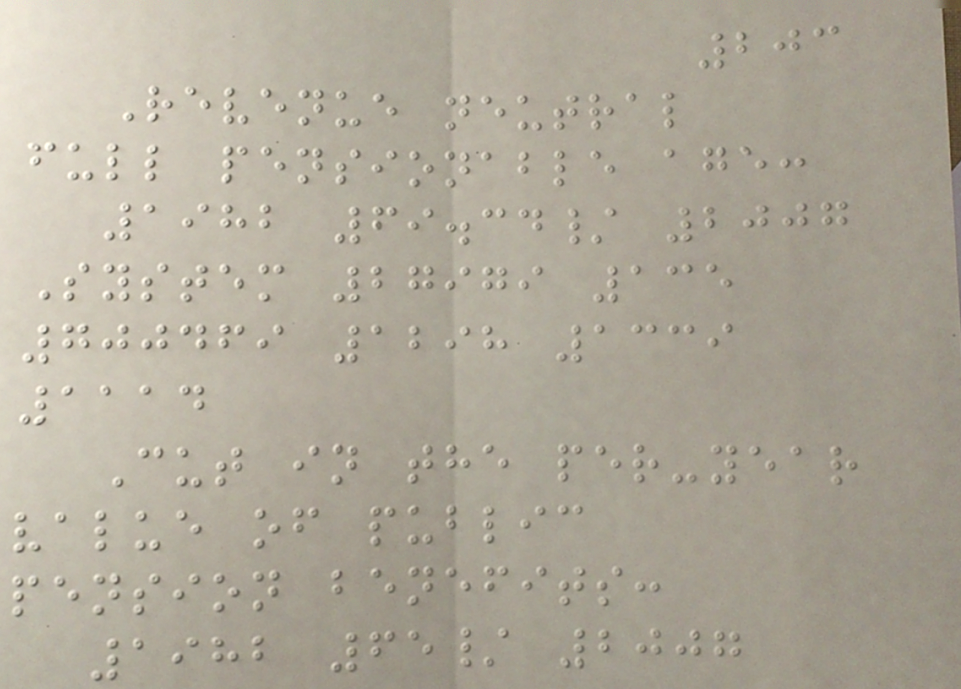203
Revenue neutral
full pensionable age:
1982 69.34/ 2007
System 27979 135
700469 1298 1339
1114
Cut in the per-year
value of public
pension benefits:
1982 65/ 2007
